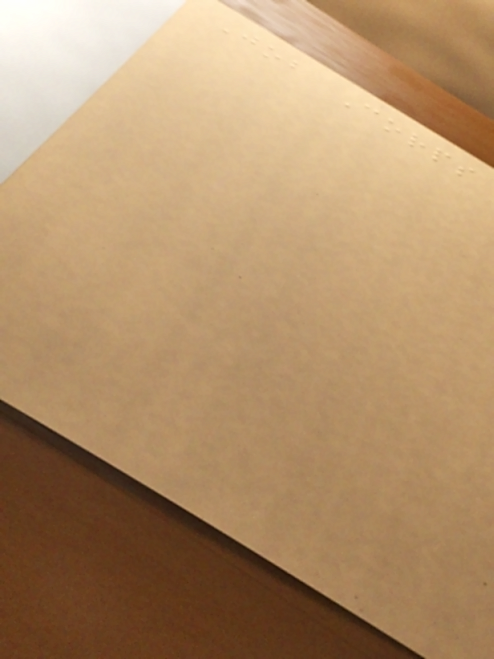Job Corps
